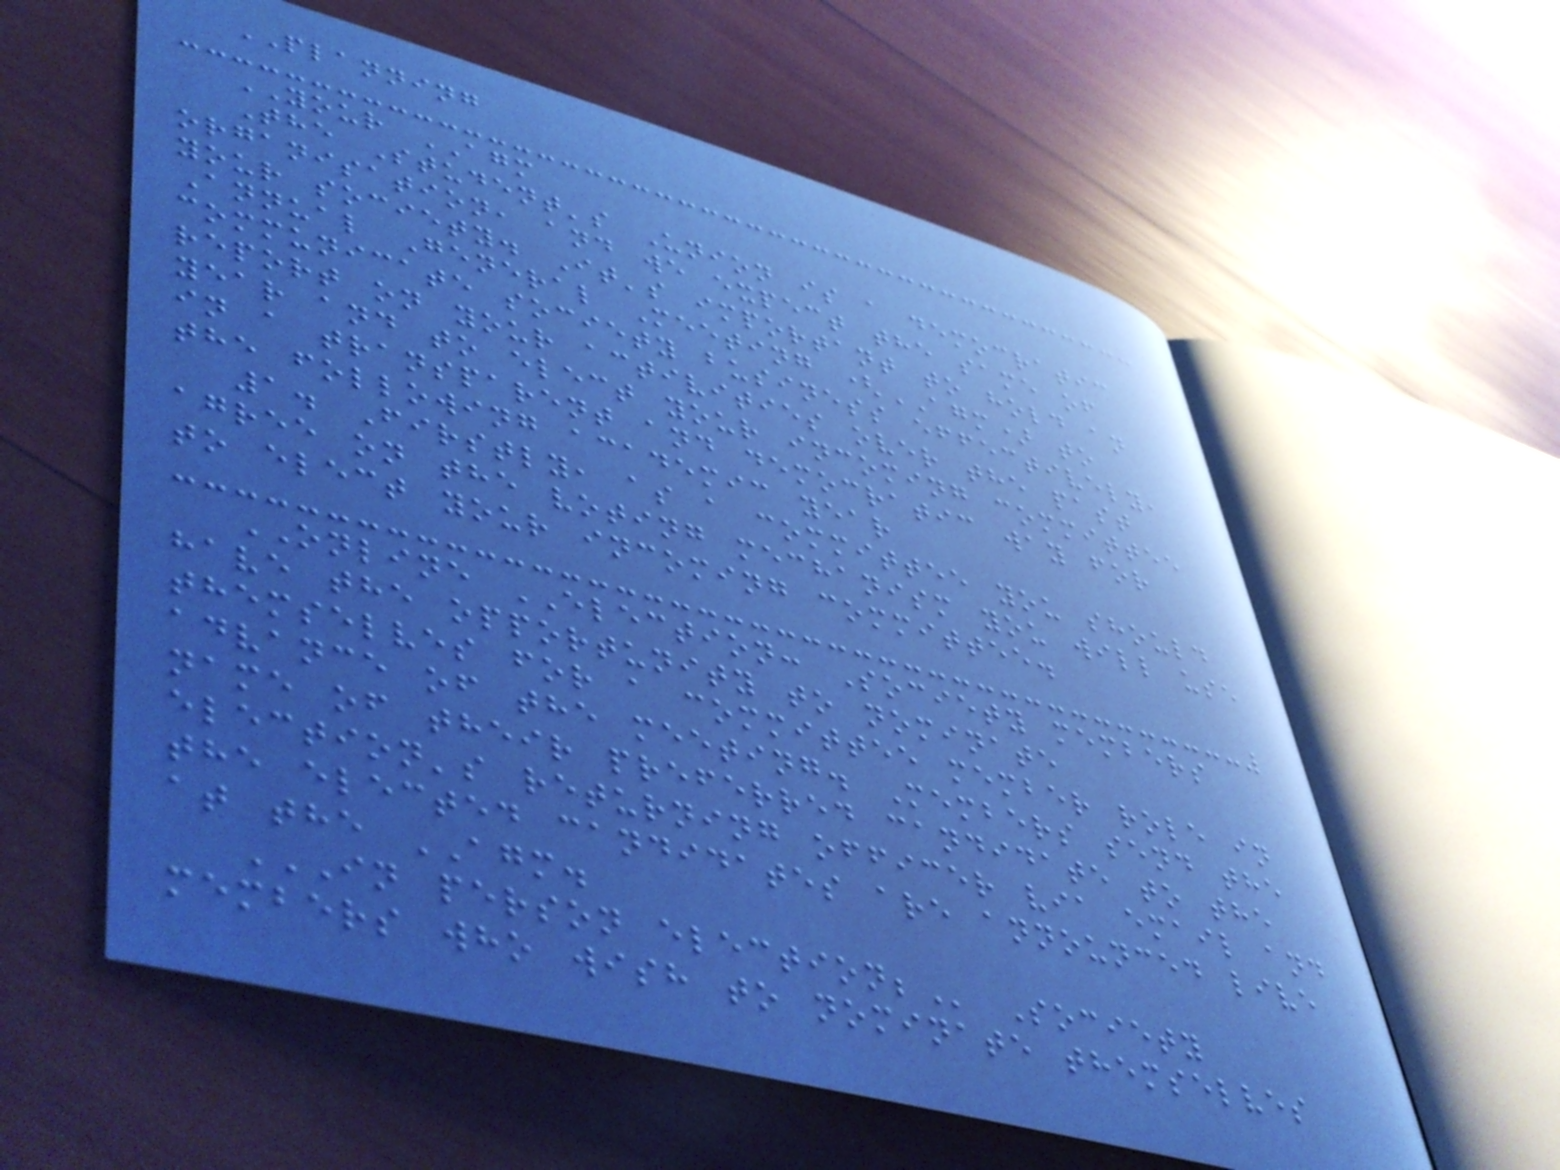PLANNING
YOUR AGM
The Student's Union is a democratic
organisation, and we expect the same of
your society. It's important to hold an
Annual General Meeting (AGM) to
communicate society business effectively,
report on your activities over the past
year and to elect your incoming committee
in a transparent and democratic way for
the following academic year
1. Firstly, as a committee you should
agree on the voting mechanism you will use
to elect your incoming committee.
ONLINE ELECTION: Society members
have the opportunity to nominate
themselves for a committee member role in
advance of the meeting. Members send the
name of their preferred candidate to the
election's returning officer via email and
the elected candidates are announced live
at the AGM.
IN PERSON ELECTION; Society
members who wish to nominate themselves
